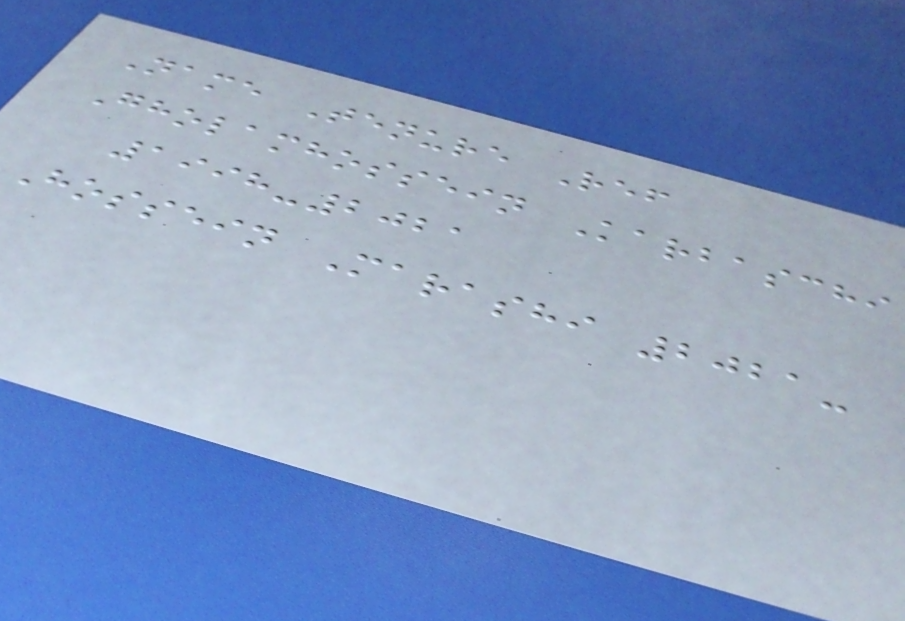Name Tenure Ref
Gholamhossein Karbaschi
1998-2021
Hossein Marashi 2021-
